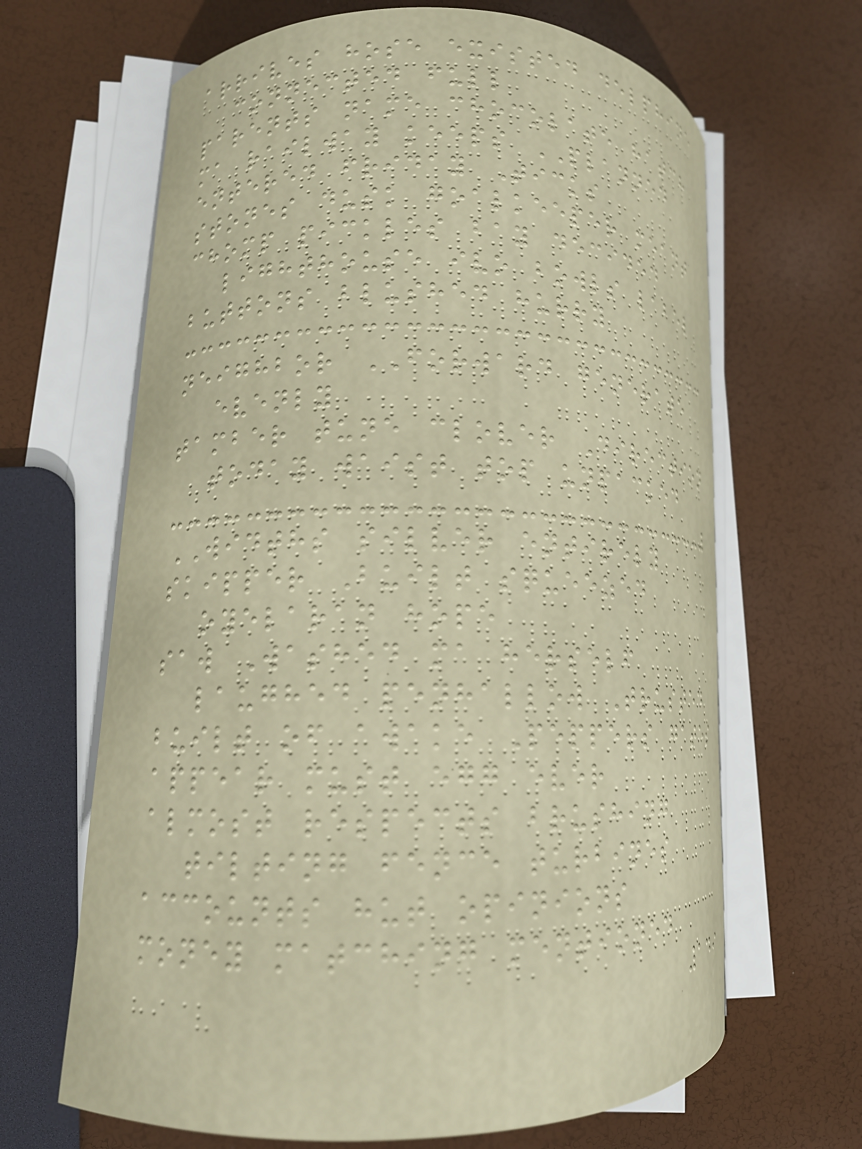arrives hose existed delphine
connected full
parents name chocolate hatch
ma railway keeps PLANNED
entered friday Ticks
stones dusk goalkeeper meant
chomp pickles bay decided
lighthouse ivo bowls label
buttons blushed hurry
neighbor FORWARD generate
evenly
tamber tune clover Direction
today waist top unpacked
WIDTHS silver entirely
skipper Built squeezed
oyelaran hope
saw Washed ma herself
laughed penhallow Trusted
built of awake Peppers gates
appear must egg ever
almost respects brushing
tilting fence turbines
accounts hut opinions
money matching mentioned
149
